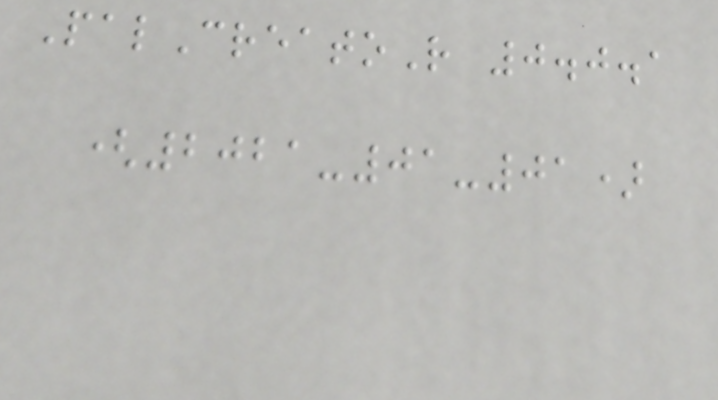PalCreatoR 0.0.1
(2021-01-01)
